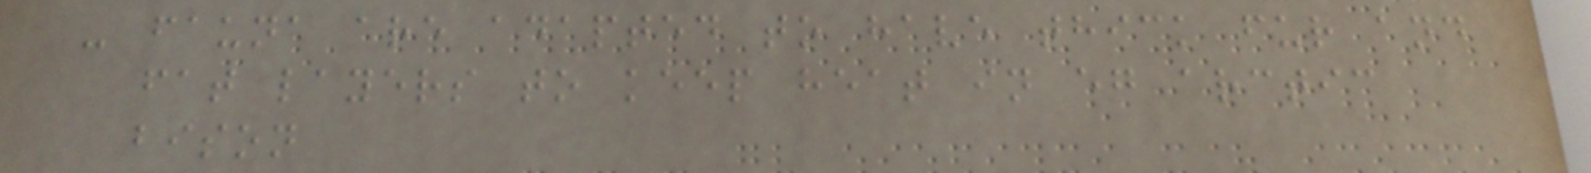- fauna are adapted to have thick fur and
fat layers to keep heat in eg arctic
bison
